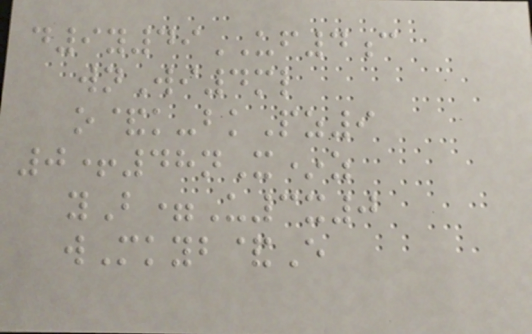d9y49UF4c
wnWi4ml
o&k-bkPz9
0+48nX*z
yB=U3x0
wMkyb&E
